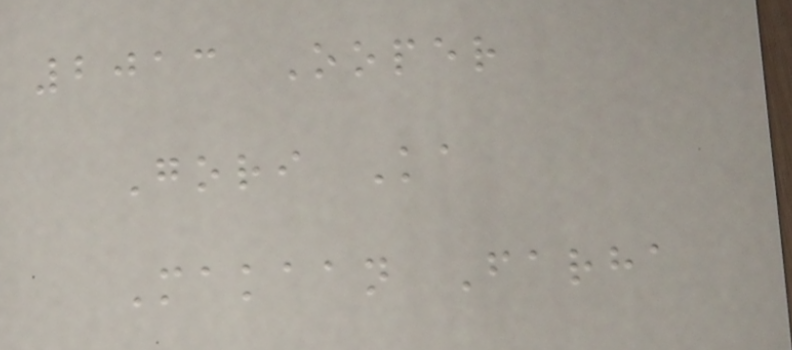2013 Ooper
Gori Ka
Makaan Farha
